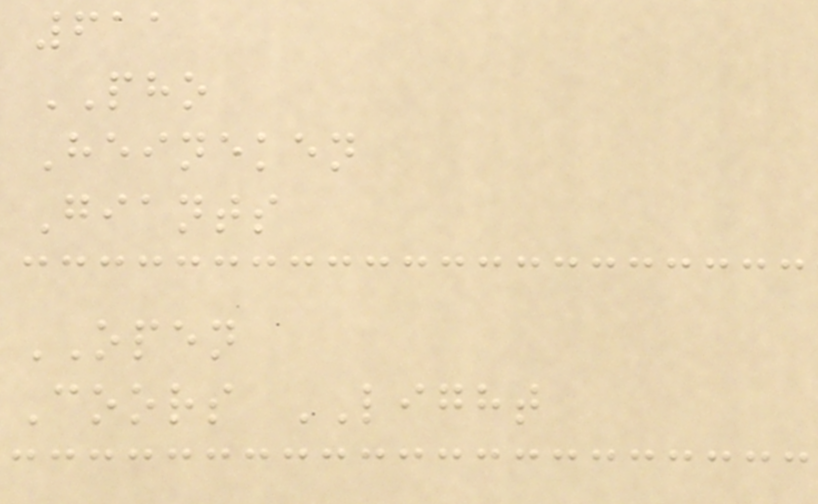611
PHO
Heineken
Giants
OPEN
Coors LIGHT
